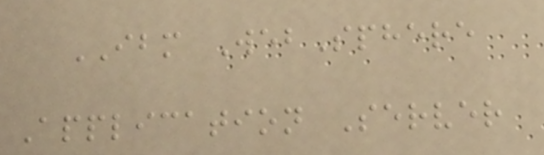IBM WebSphere
Application Server
